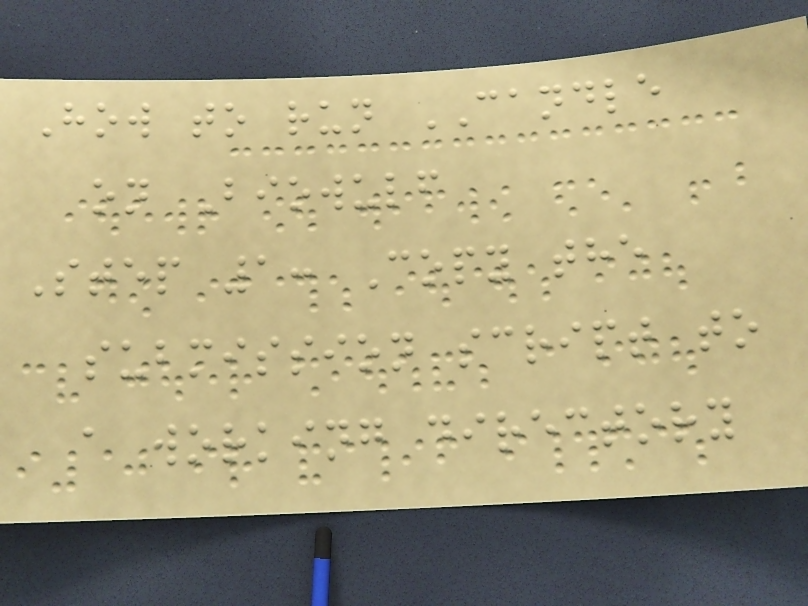How to run CANDLE
on Biowulf
Step 1: Copy the
submission script to
a working directory
